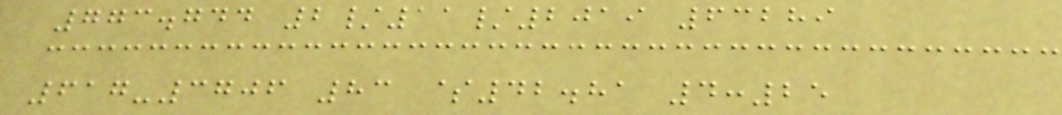773.744 2/11/2019 63289
617-3706 83 $42.81 4:25
